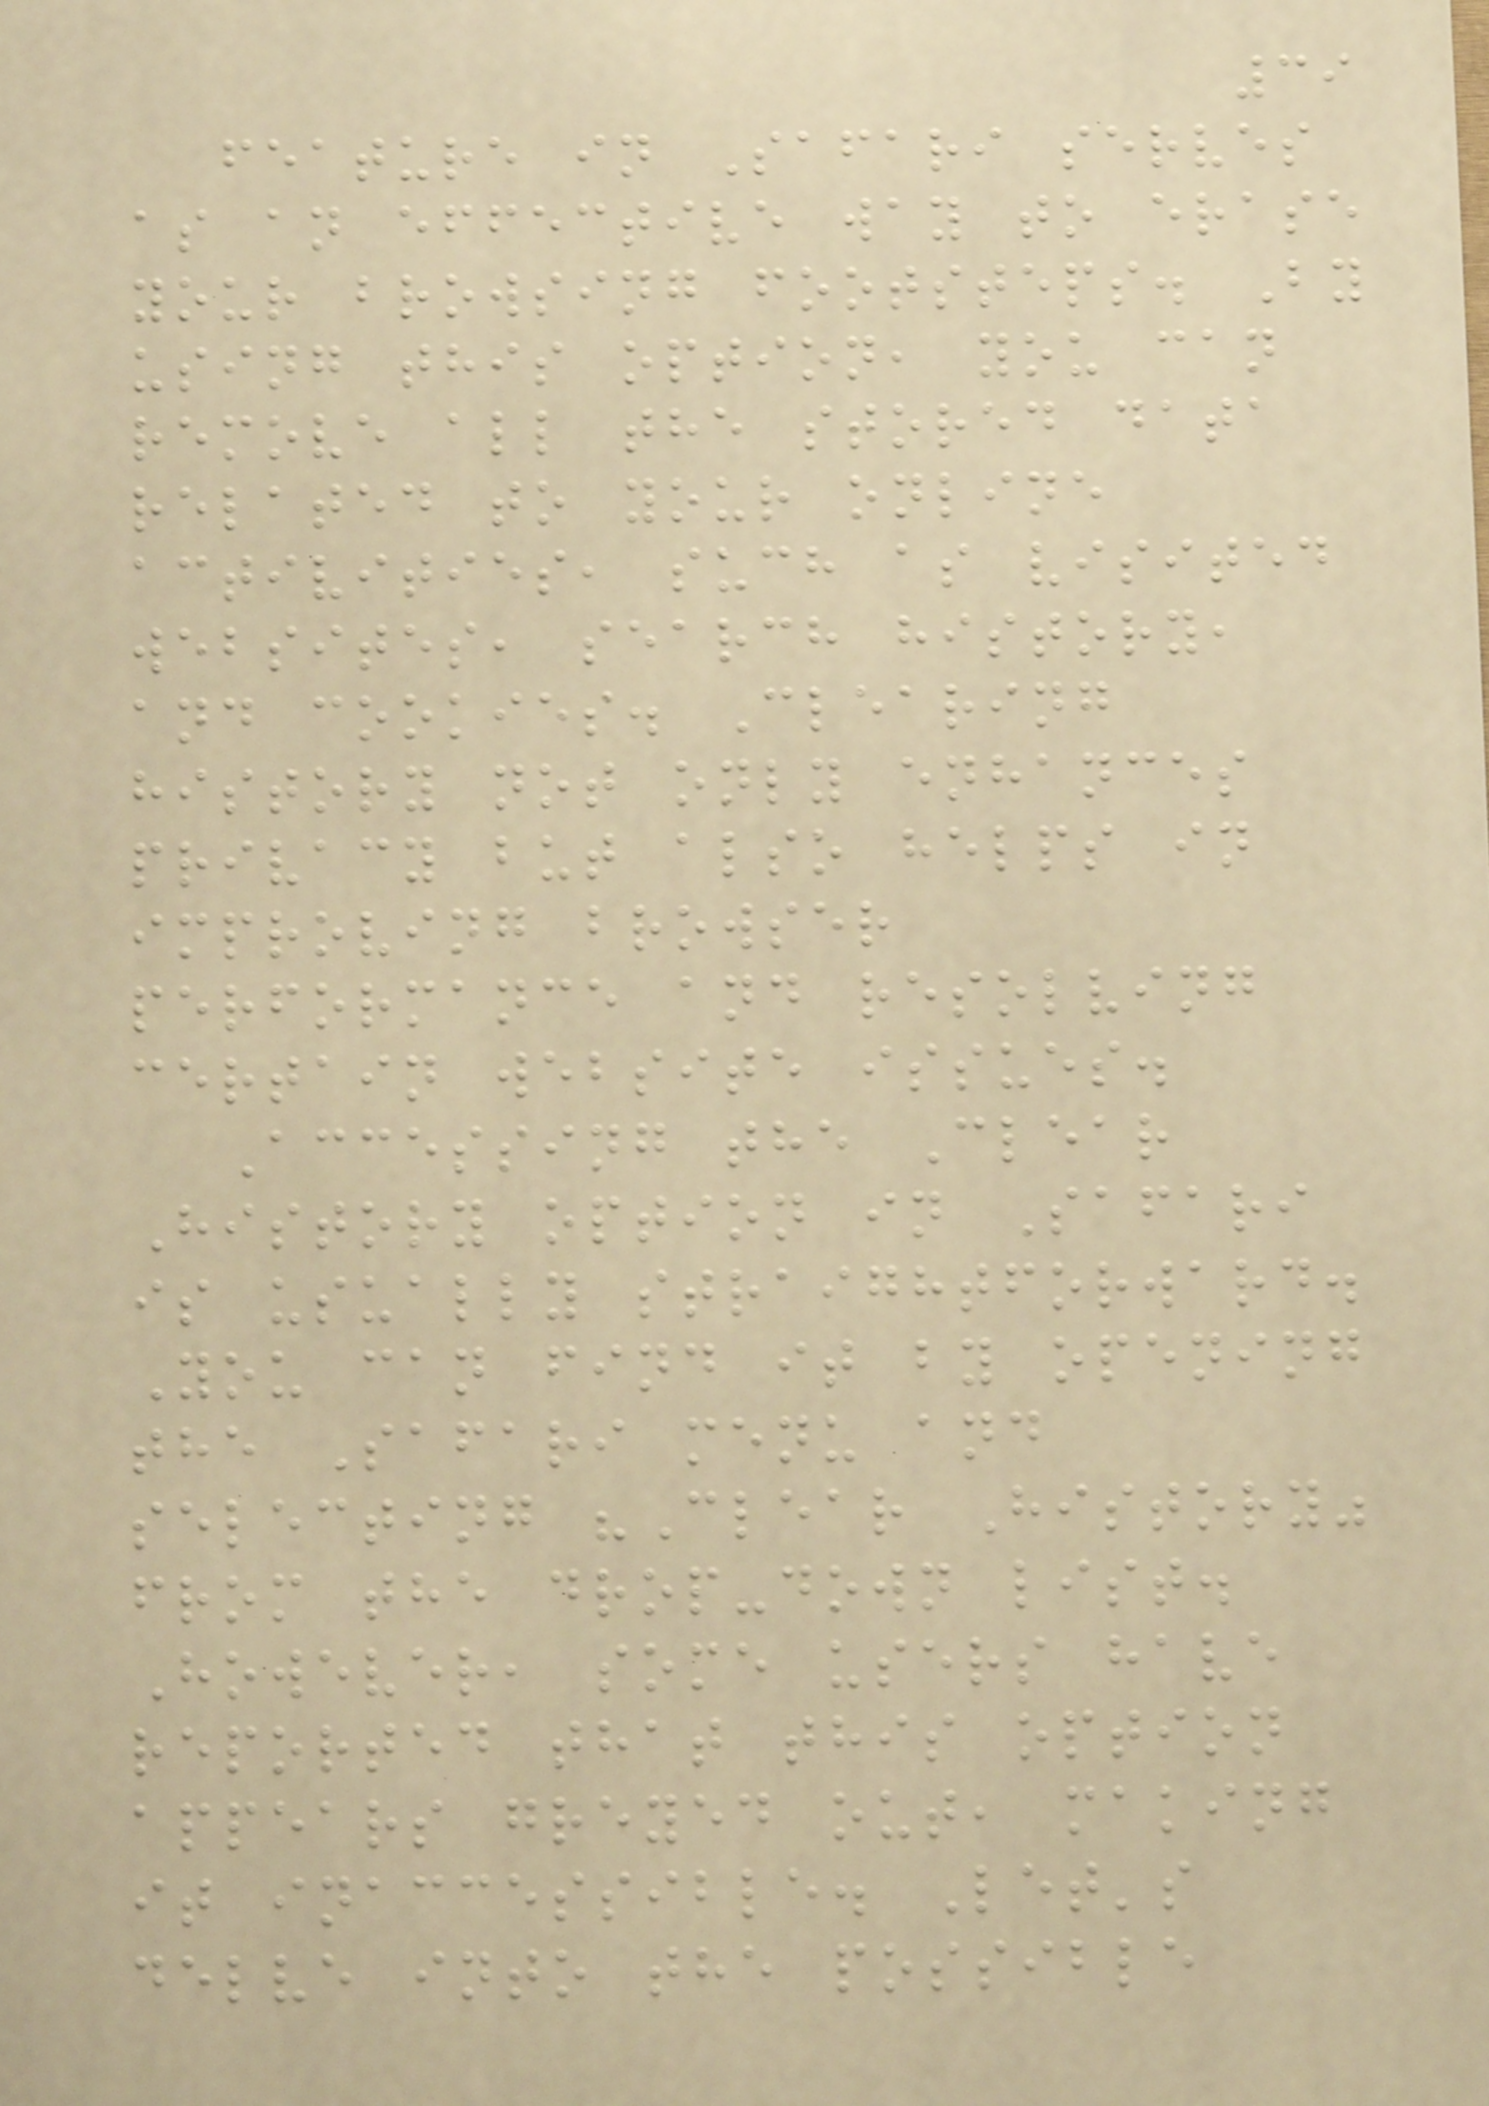39
feature in Safari serves
as an effective way to erase
your browsing footsteps. By
using this option, you can
remove all the stored data
related to your online
activities, such as visited
websites, search history,
and cookies. Clearing
history not only enhances
privacy but also helps in
improving browser
performance and resolving
certain website issues.
Accessing the Clear
History option in Safari
is usually straightforward.
You can find it by opening
the Safari menu and
selecting "Clear History"
from the drop-down list.
However, some users have
reported that this option
appears greyed out, making
it inaccessible. Let's
delve into the possible
